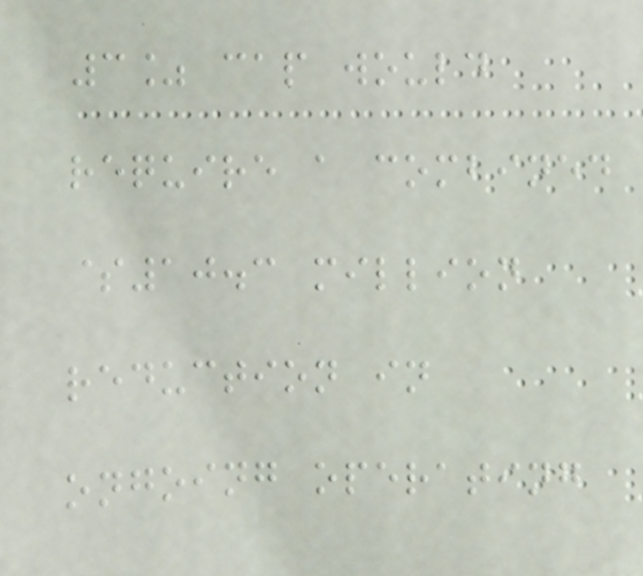3% cap would
require a combined
$10.3 million
reduction in
ongoing operating
